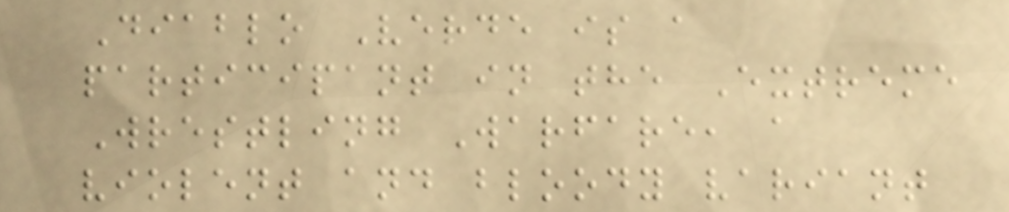Diablo Verde is a
participant in the Extreme
Wrestling Warfare, a
violent and bloody variant
